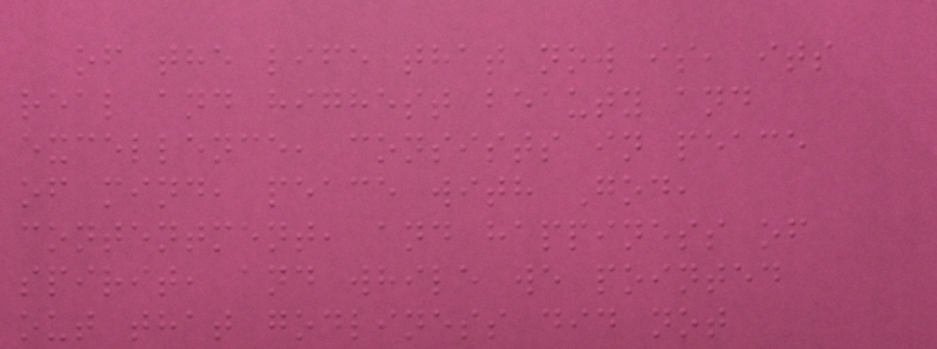of the life that now is, its
real and highest beauty and
excellence, consists in peace
of mind, peace with God,
contentment, and happiness of
spirit, and while we pointed
out that godliness did not
